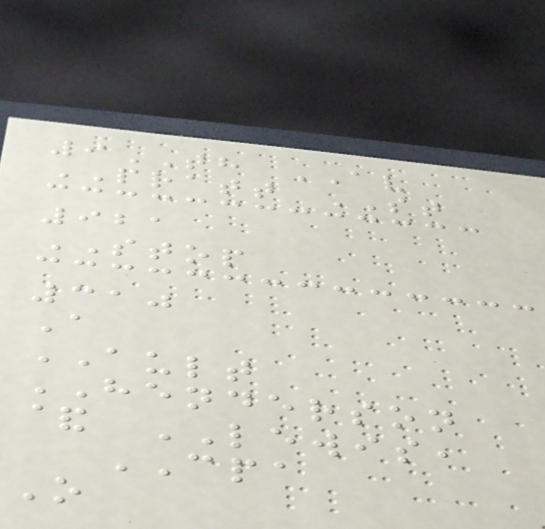9TH AV
PRATT ST
921
STOP
310
A
AULT
HENDERSON
& LEWIS,
CPA
O
